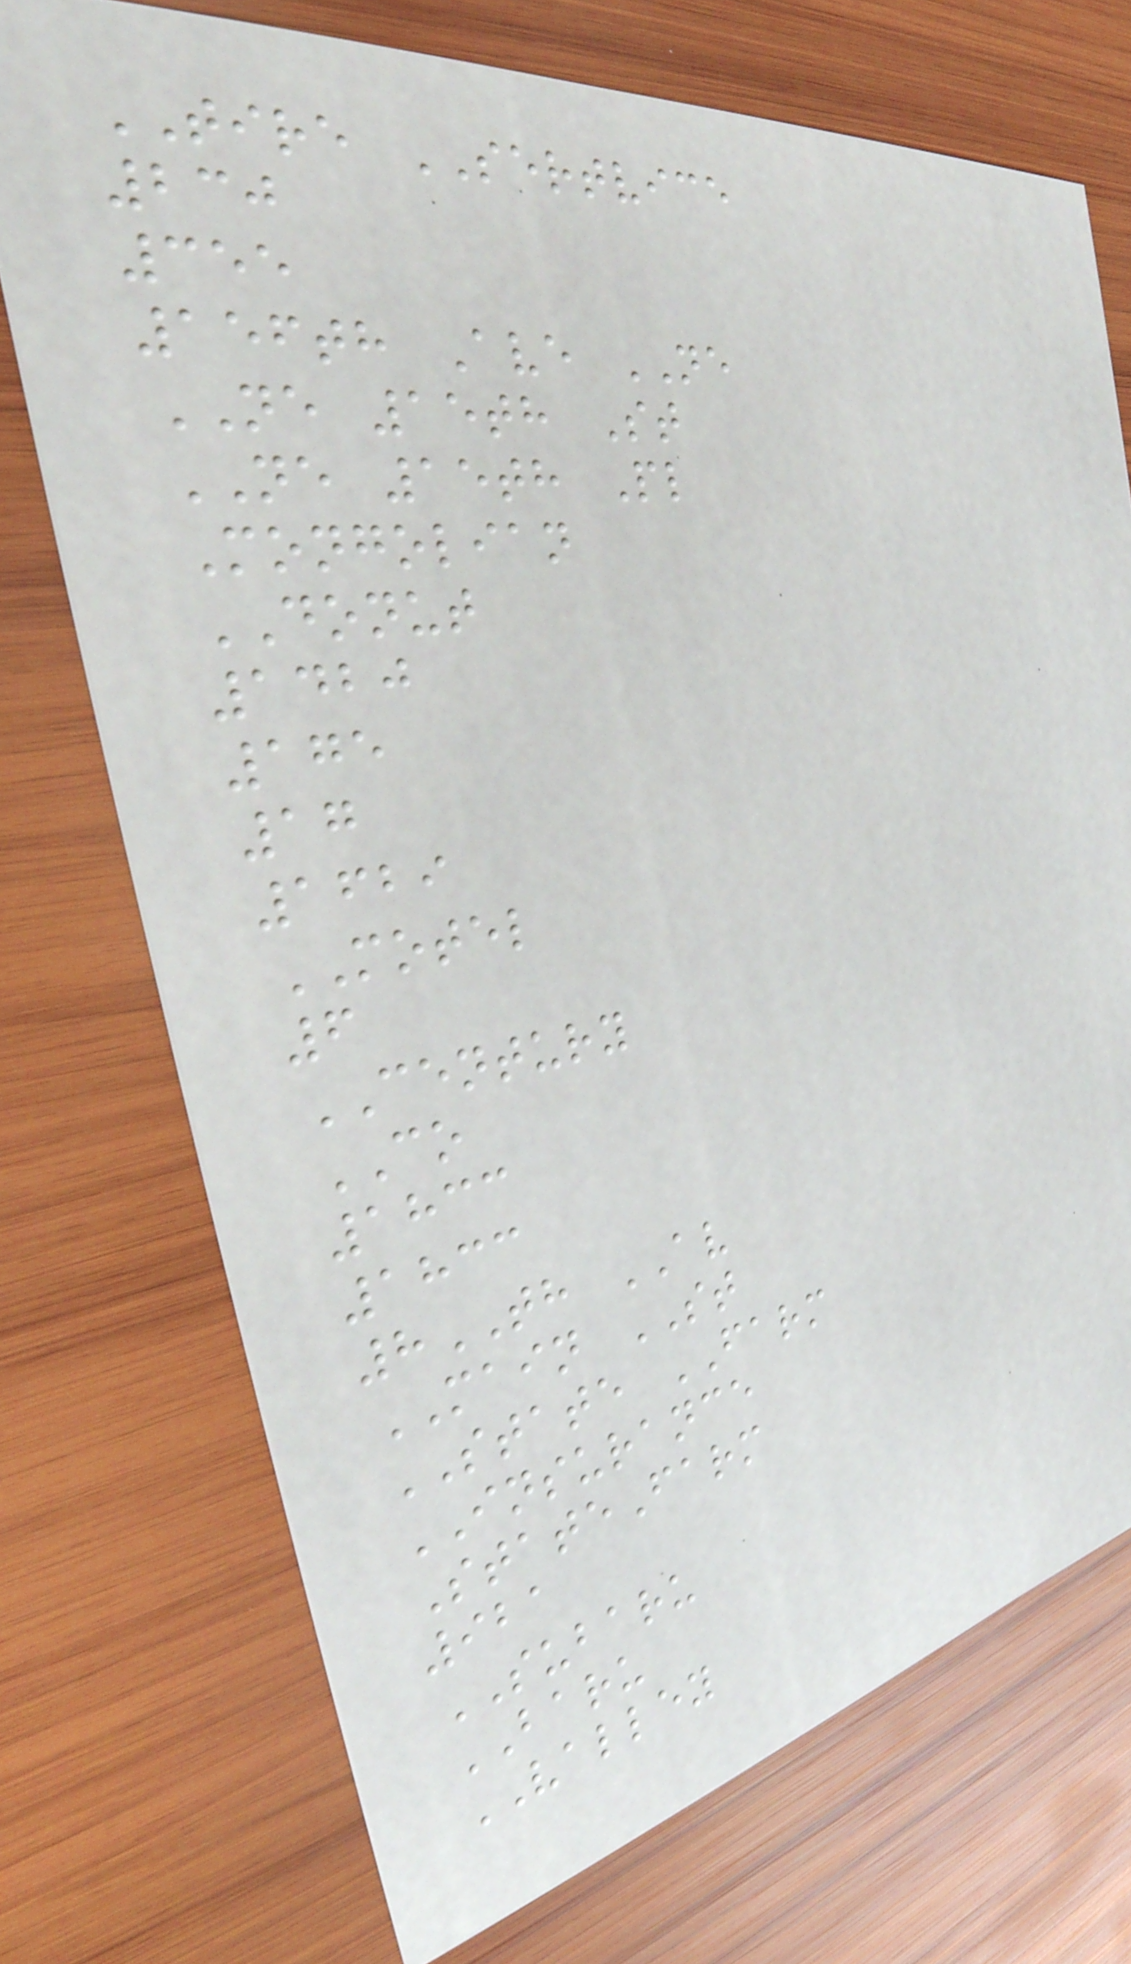TIRE SERTVICE
230
355
156th Ave NE
NE 15th St
NE 15th Pl
Mongolian
DONUT
1420
175
17
1629
MOTEL
6
CENTURY
CO
1833
1833
8TH AV
MAIN ST
STATE FARM
INSURANCE
StateFarm
921
SUBARU
BARU
VALLEY
